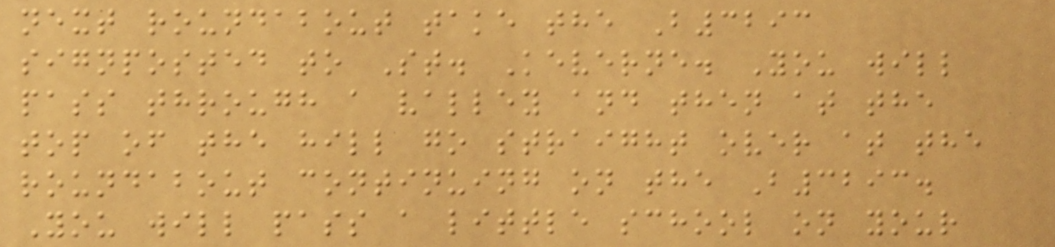next roundabout take the B3293
signposted to St. Keverne. You will
pass through a valley and then at the
top of the hill go straight over at the
roundabout continuing on the B3293.
You will pass a little school on your
